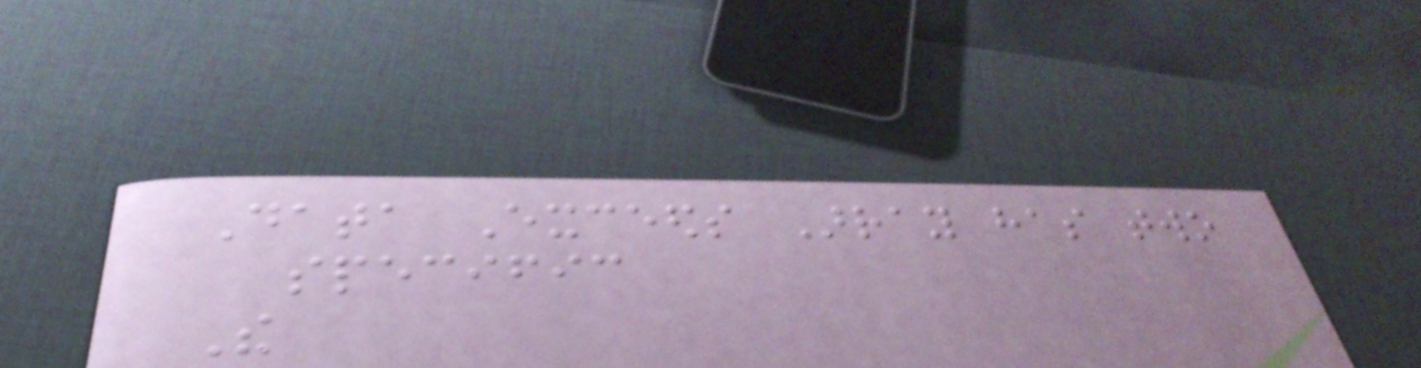Data Exceeds Array has two
specific
The
